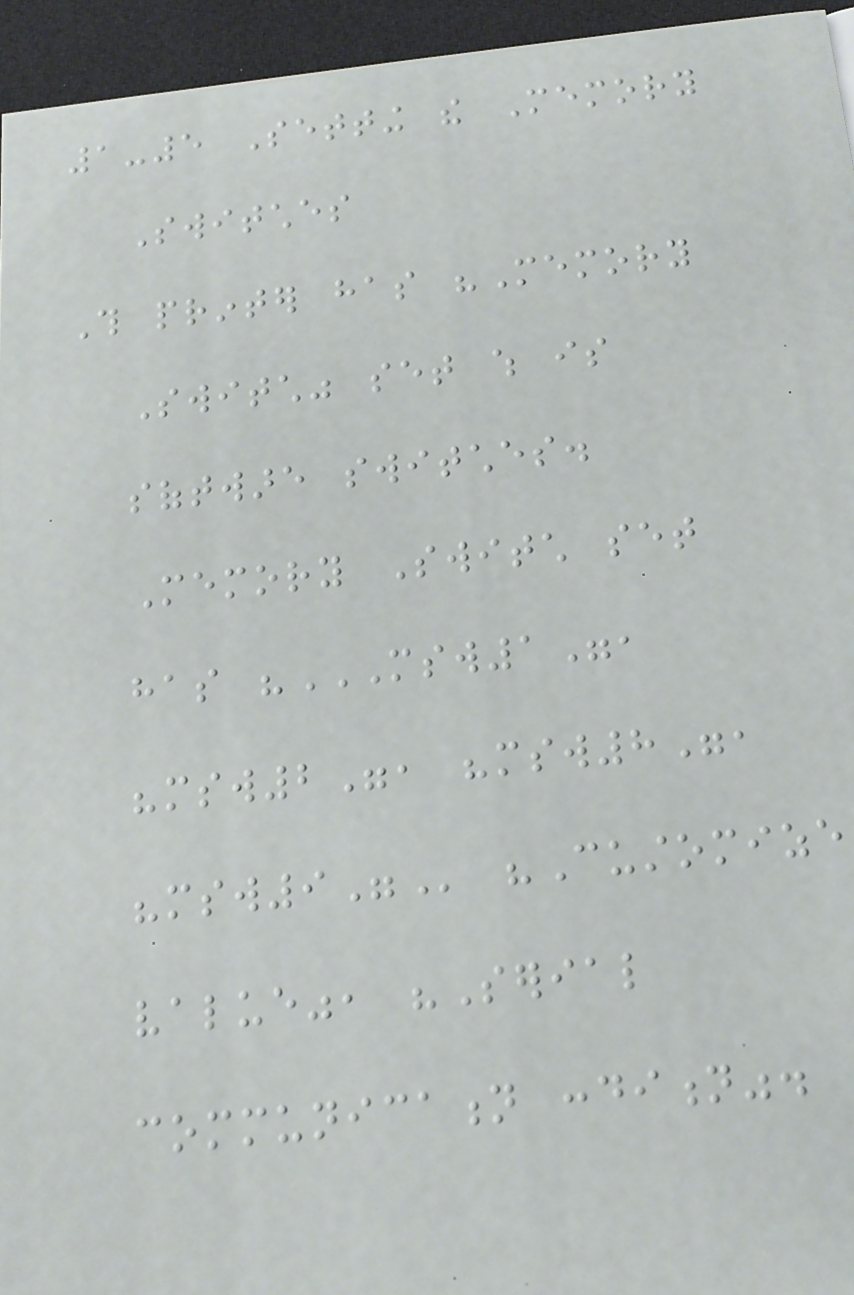1-5 Setting the Memory
Switches
This printer has "Memory
Switch" set which is
software switches.
Memory Switch set
has "MSW1",
"MSW2", "MSW8",
"MSW9" "Customize
value", "Serial
communication condition".
